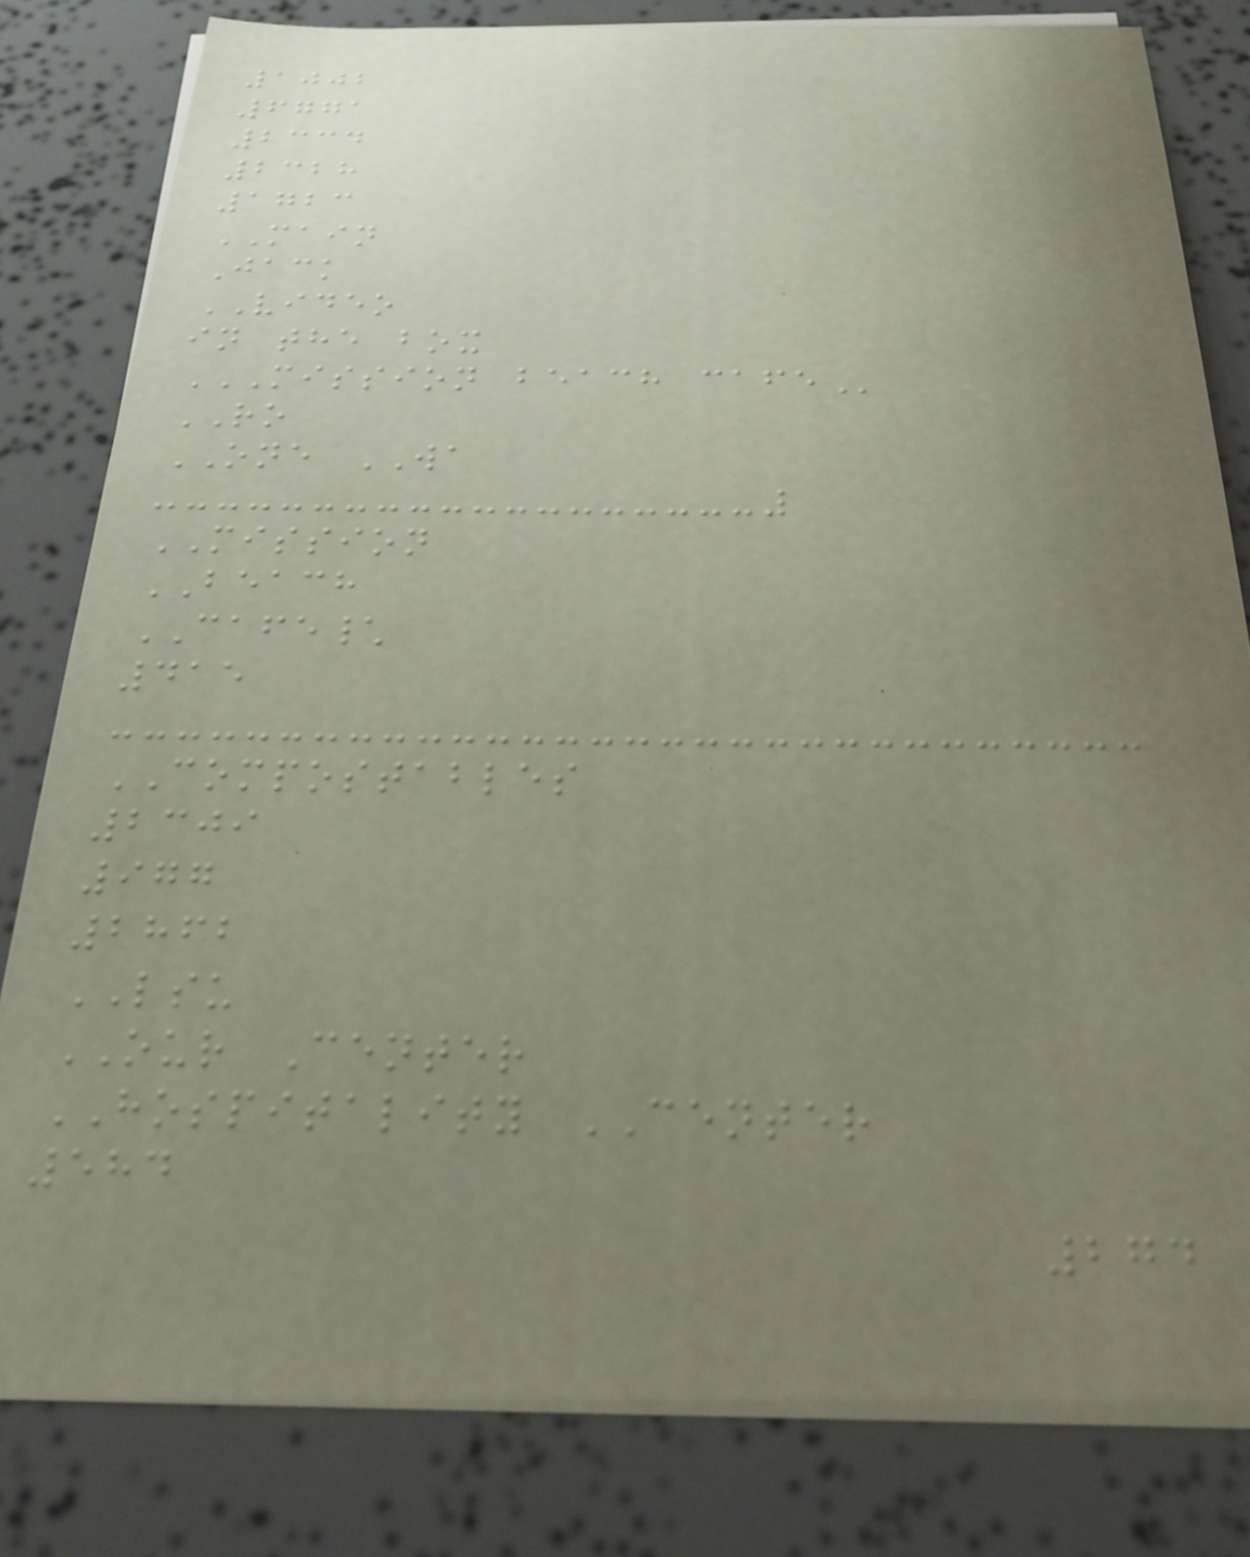1002
6771
2334
2328
1723
MAIN
Jack
VIDEO
in the box
MISSION BEACH CAFE
RO
ONE WA
MISSION
BEACH
CAFE\
415
COMPOSTABLES
2309
977
2862
LSU
OUR Center
HOSPITALITY CENTER
584
274
